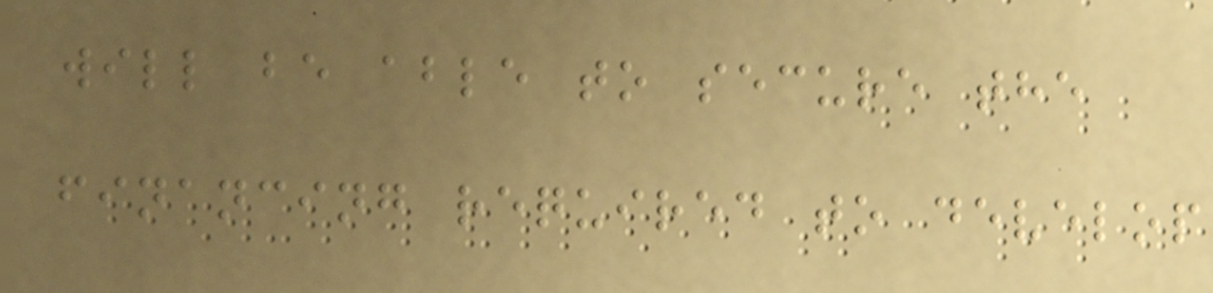will be able to secure the
financing required to develop
